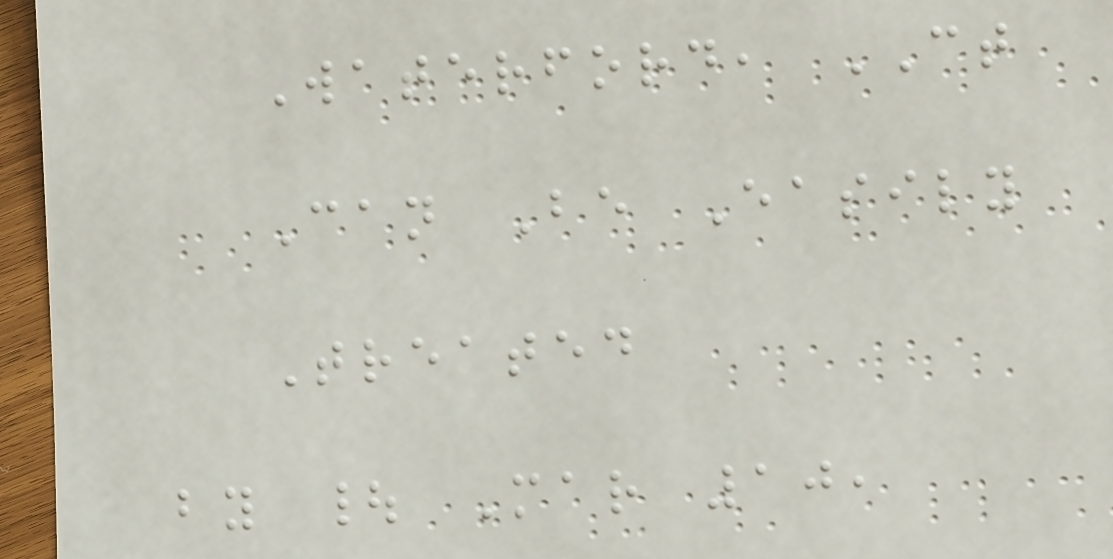Waterford, CT
Can Be Easily
Treated
by | Mar 10,
